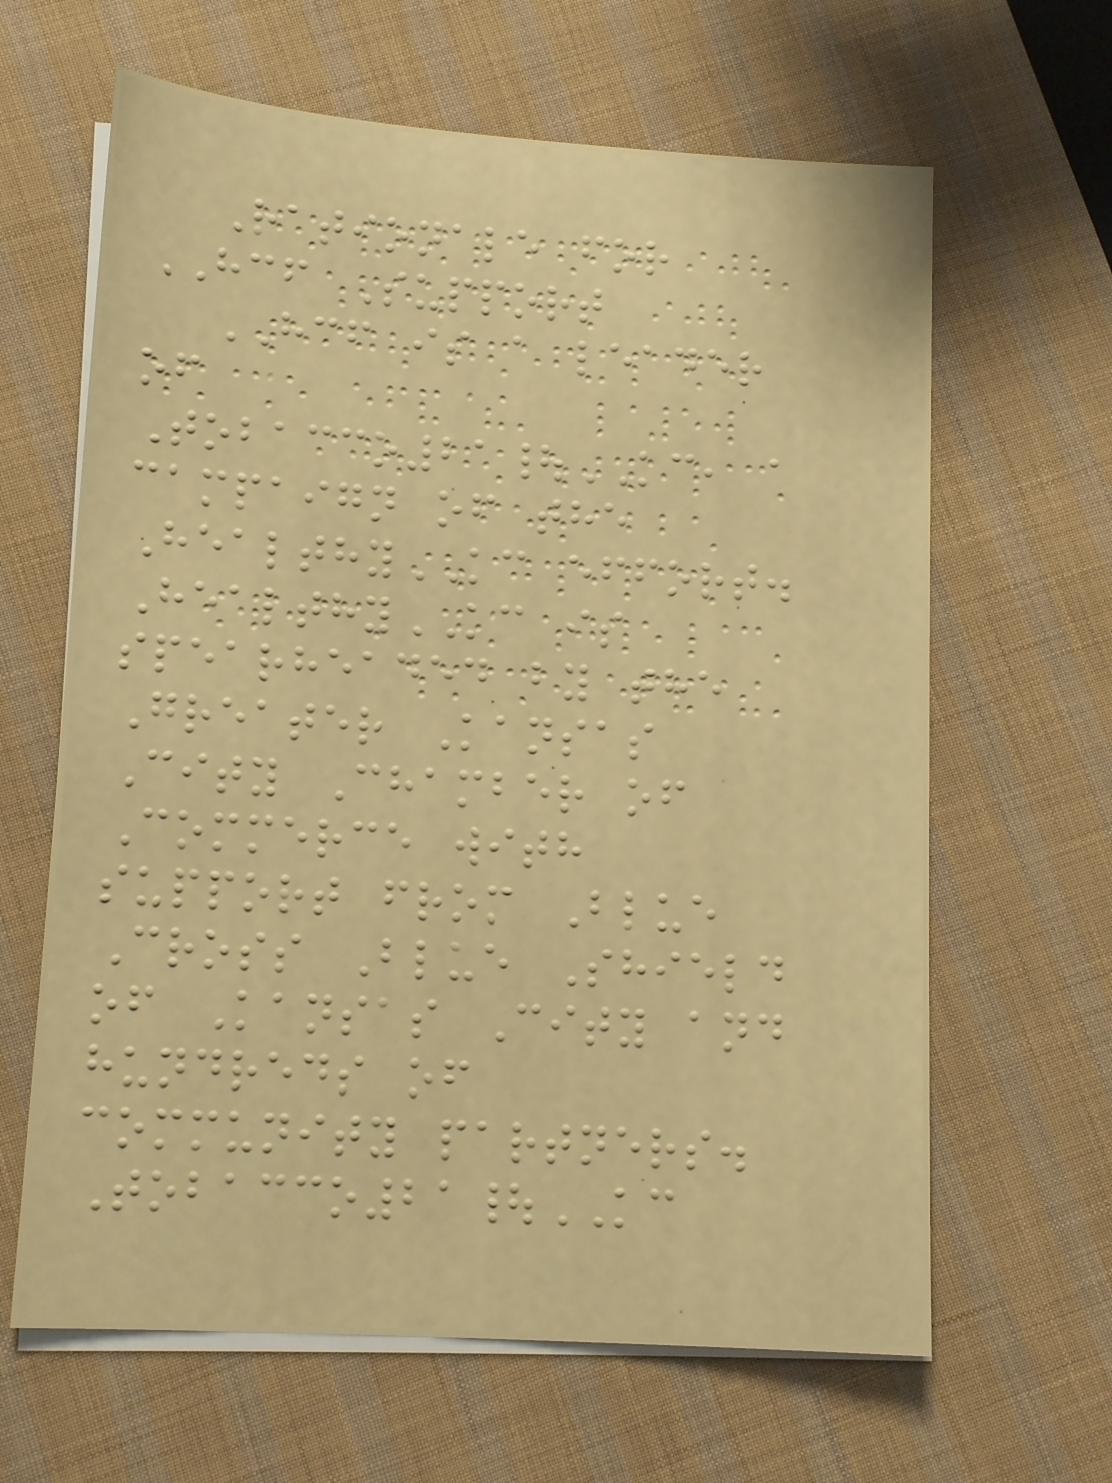Rationale for
HCF Support
HCF is a leader
of
Tobacco21|KC, a
campaign of the
HealthyKC effort.
HealthyKC is
spearheaded by the
Greater Kansas
City Chamber of
Commerce with
support from Blue
Cross Blue Shield
of Kansas City and
hundreds of
community partners.
Tobacco21|KC
